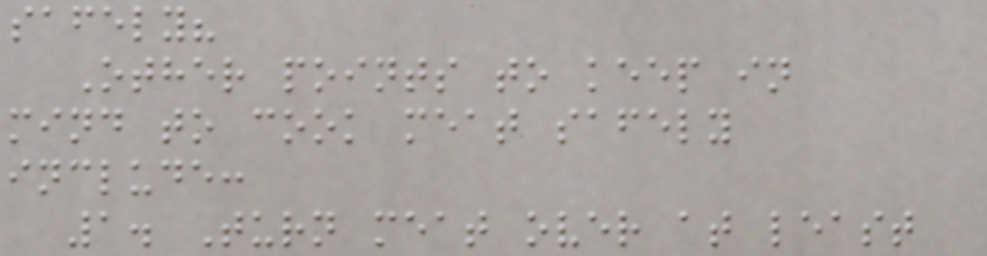safely?
Other points to keep in
mind to cook meat safely
include:
1. Turn meat over at least
